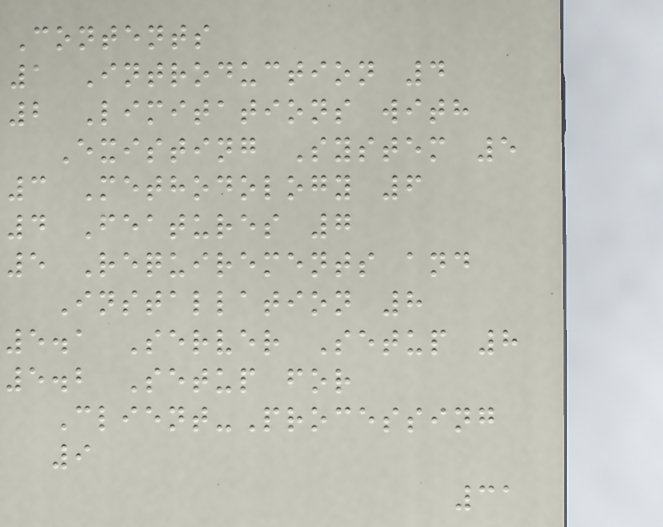Contents
1 Introduction 4
2 Limitations with
Existing System 5
3 Methodology 6
4 Features 7
5 Requirements and
Installation 8
5.1 Server Setup 8
5.2 Setup for
Client-Processing
9
31
